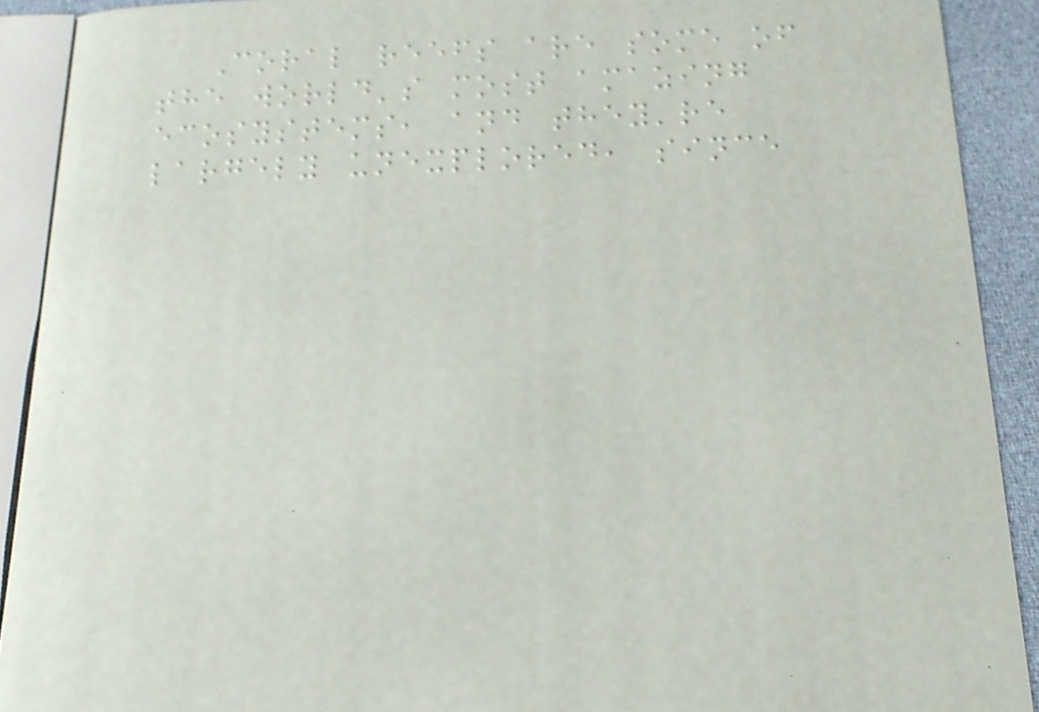Coral reefs are some of
the world's most amazing
ecosystems, and they're
largely unexplored, since
